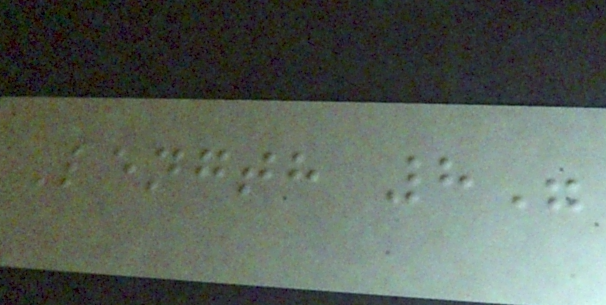Length 8"
